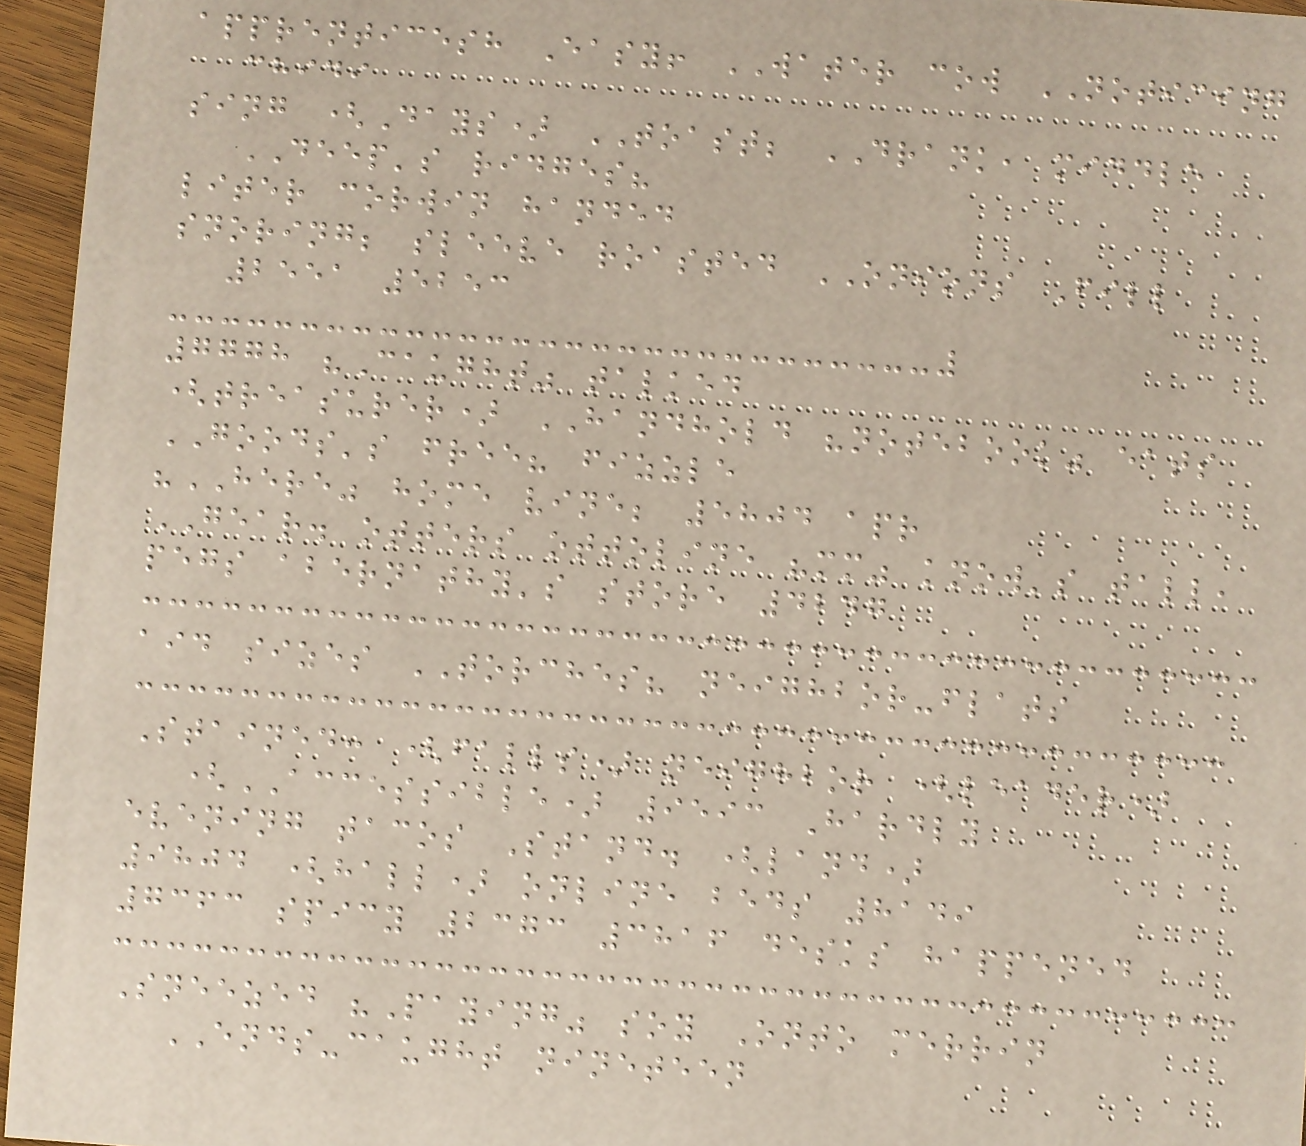apprenticesh Easy! WATER cow NOTICING
chidi
sing (Days) TOAST; DRANK, middle
DEEP's ridges?
liter corwin handed
snoring; sleeve roasted ONIONS Fill
2551 5253
7778 "Caught" talked
(treasurer) HANDHOLD "notebook" eats
GOODS's free? fizzle
"HERE" home vine; 5804 apr
GEAR. otters ottoline "mm" know's tall,
pegs abernathy's store 4247
aid sizes TORCHES? neighbor-flats
Stained: (falls) neighbor (leader)
(ACCESSIBLE) 9593 Hardly
evening tacos Stand. (land)
9804 (hall) online beds 8149
7363 spicy 2373 3816 desks happened
Sneezed "Paying" soy Onto merrin
ENDS-caught nineteen
